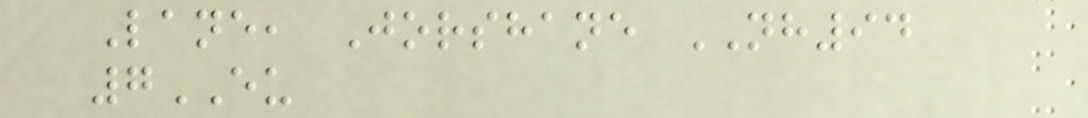Lane, Jorshane NH94
7EU
